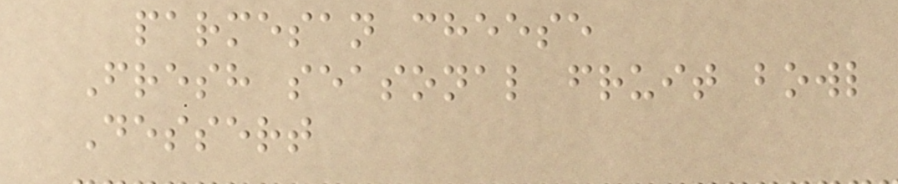parmesan cheese
Fresh seasonal fruit bowl
Dessert
